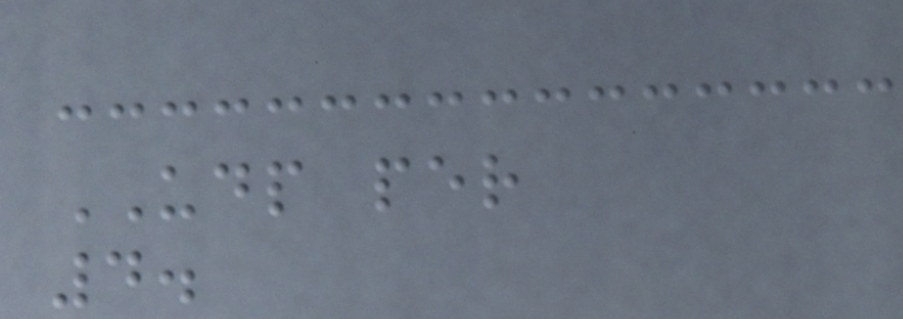UDP per
4.
